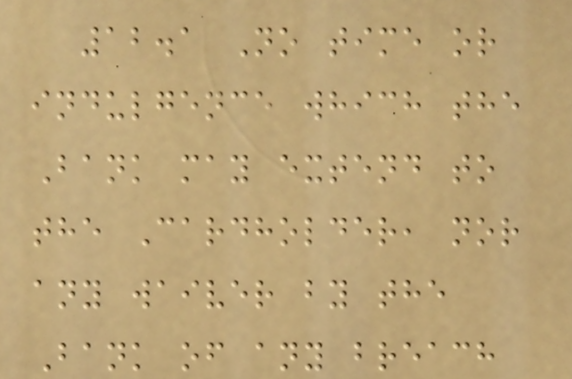12.1 No time or
indulgence which the
Bank may extend to
the Cardholder, nor
any waiver by the
Bank of any breach
